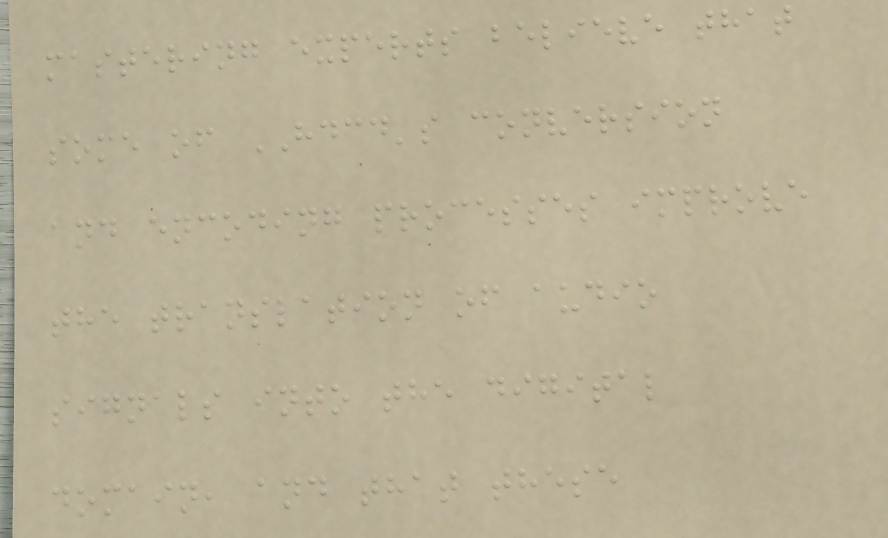mastering experts believe that
some of HDCD's conversion
and encoding processes improve
the translation of audio
signals into the digital
domain, and that these
